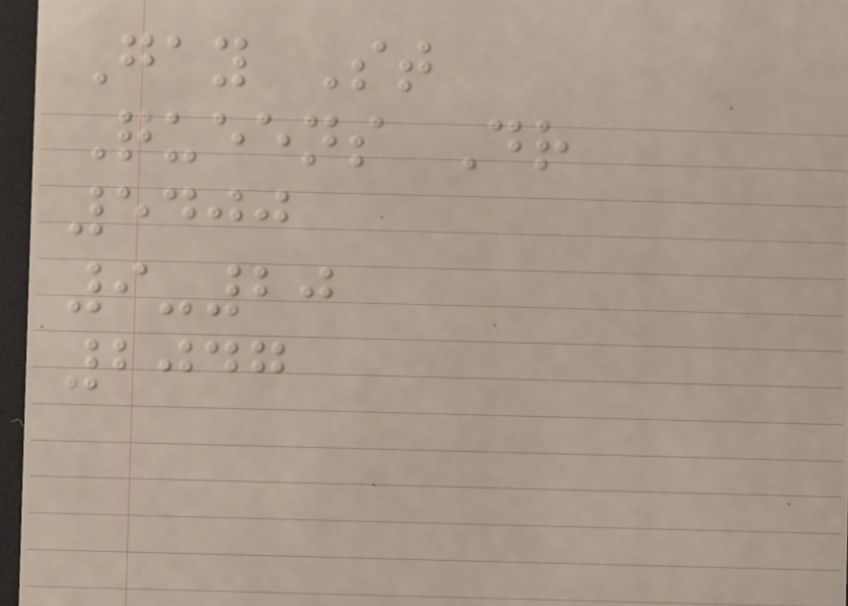Gay St
Queens Dr
5400
9-20
2047
